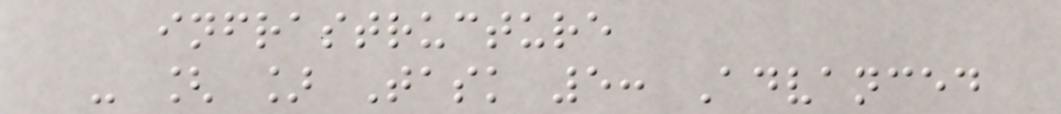infrastructure
- [ ] Task 5: Advanced
